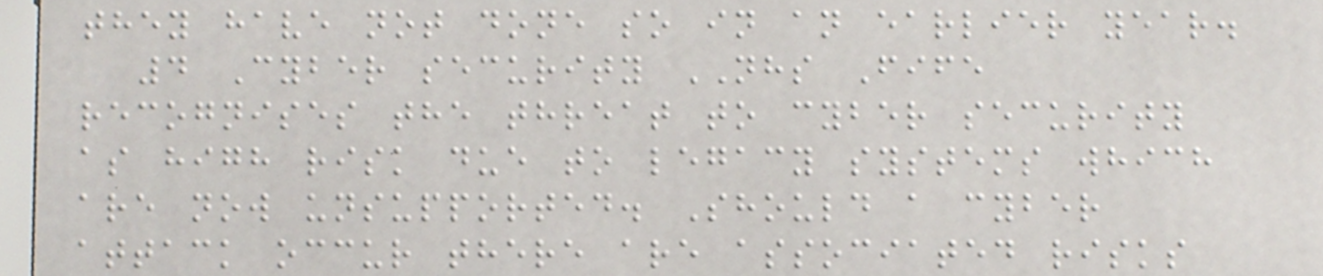they have not done so in an earlier year.
4 Cyber security NHS Fife
recognises the threat to cyber security
as high risk due to legacy systems which
are now unsupported. Should a cyber
attack occur there are associated risks
